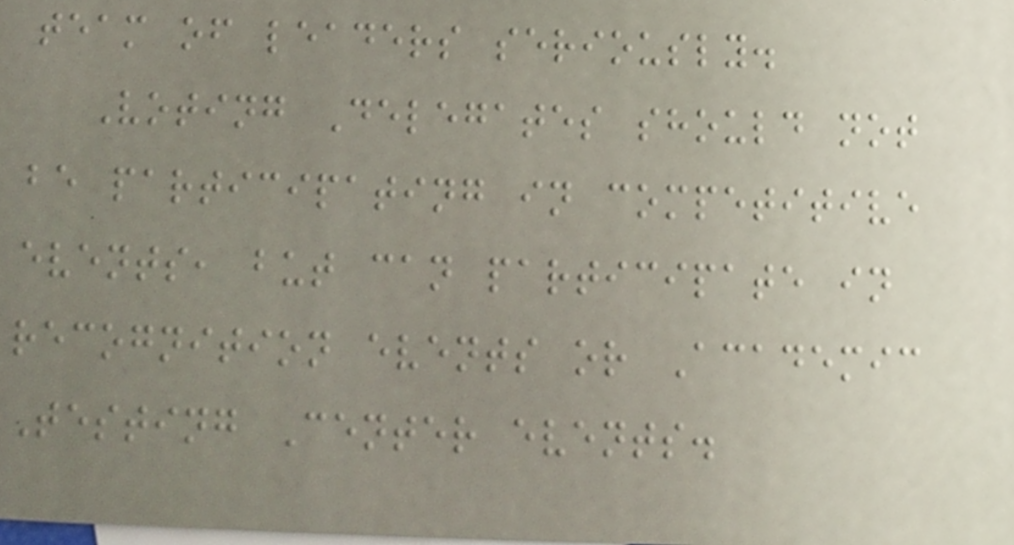team of leaders seriously.
Voting Delegates should not
be participating in competitive
events, but can participate in
recognition events or Academic
Testing Center events.
